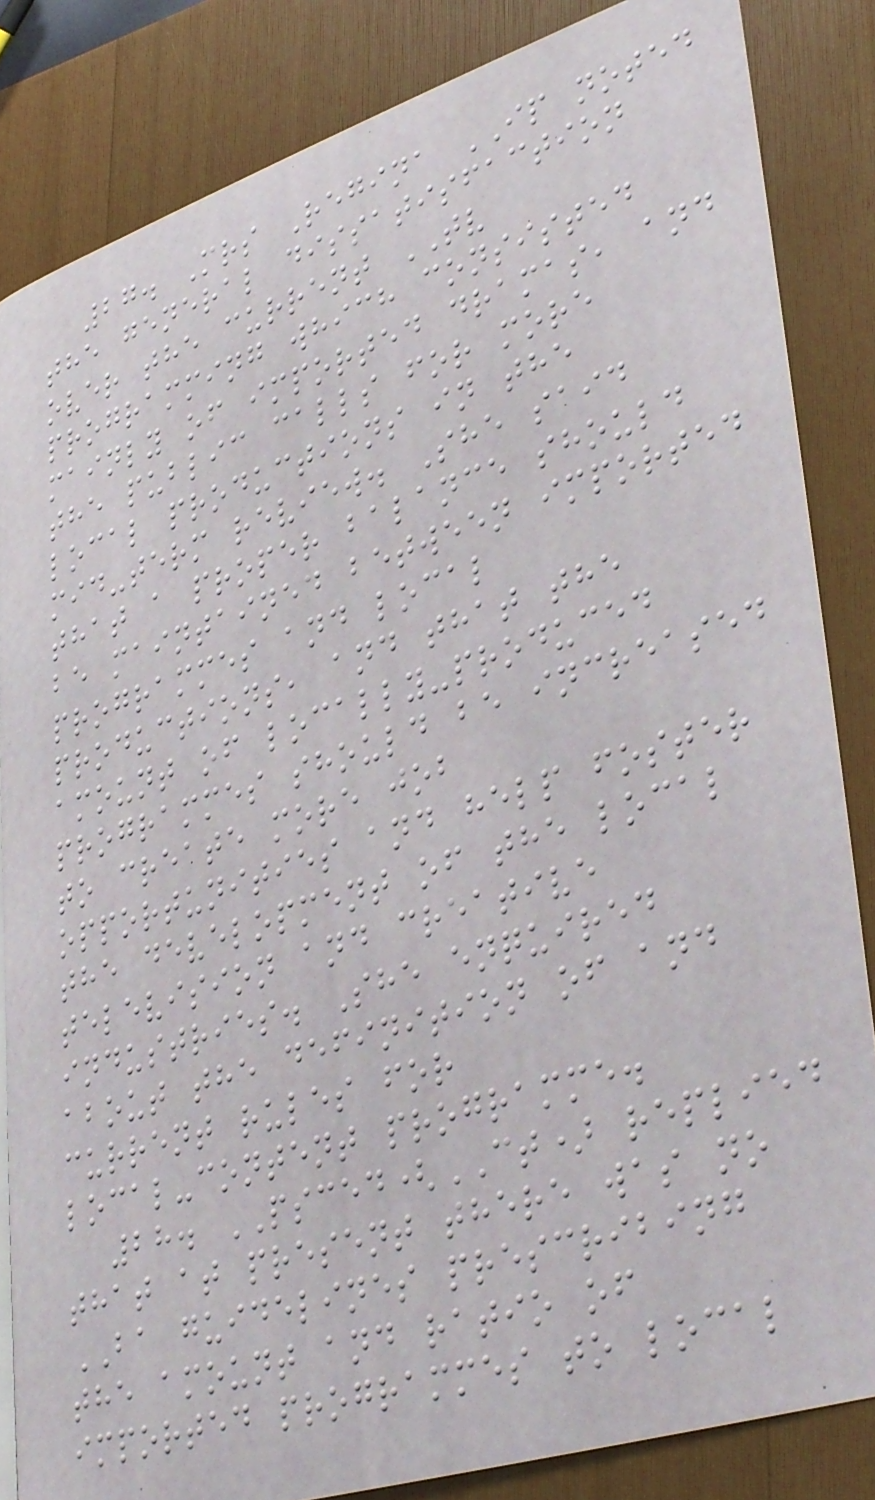27. Mrs Regina IP noted
the general dissatisfaction
over the current TV
programming which consisted
mainly of imported dramas, and
the public calls for more
local productions in the
mid-term review. She said
that a proper balance should
be maintained between imported
programmes and local
productions, and that the
amount of locally-produced
programmes should be increased
to create more job
opportunities and help foster
the development of the local
television and creative
industries. She enquired
about the definition of and
current rules for
local-content programme.
28. PSCED(CT) replied
that at present there was no
BA guidelines prescribing
the amount and ratio of
imported programmes to local
